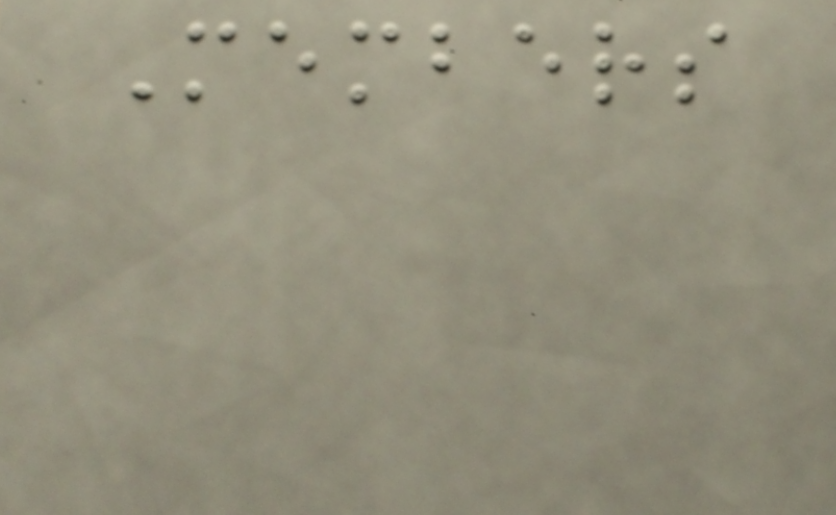Members
